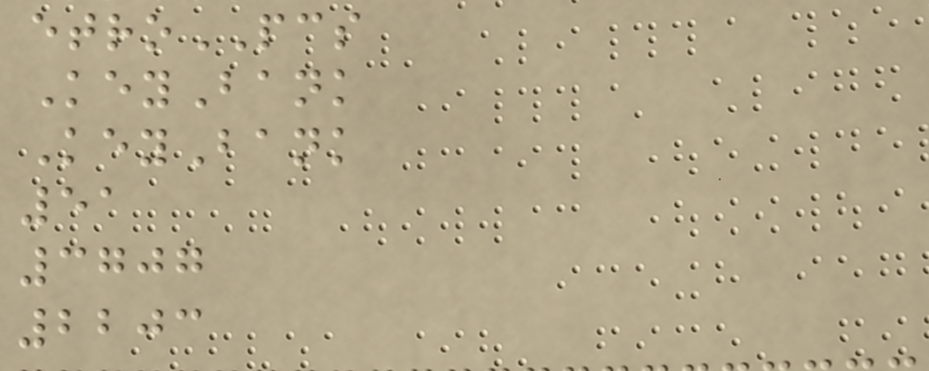etroPCS
KeyBank
KeyBank
51
3707
2203
